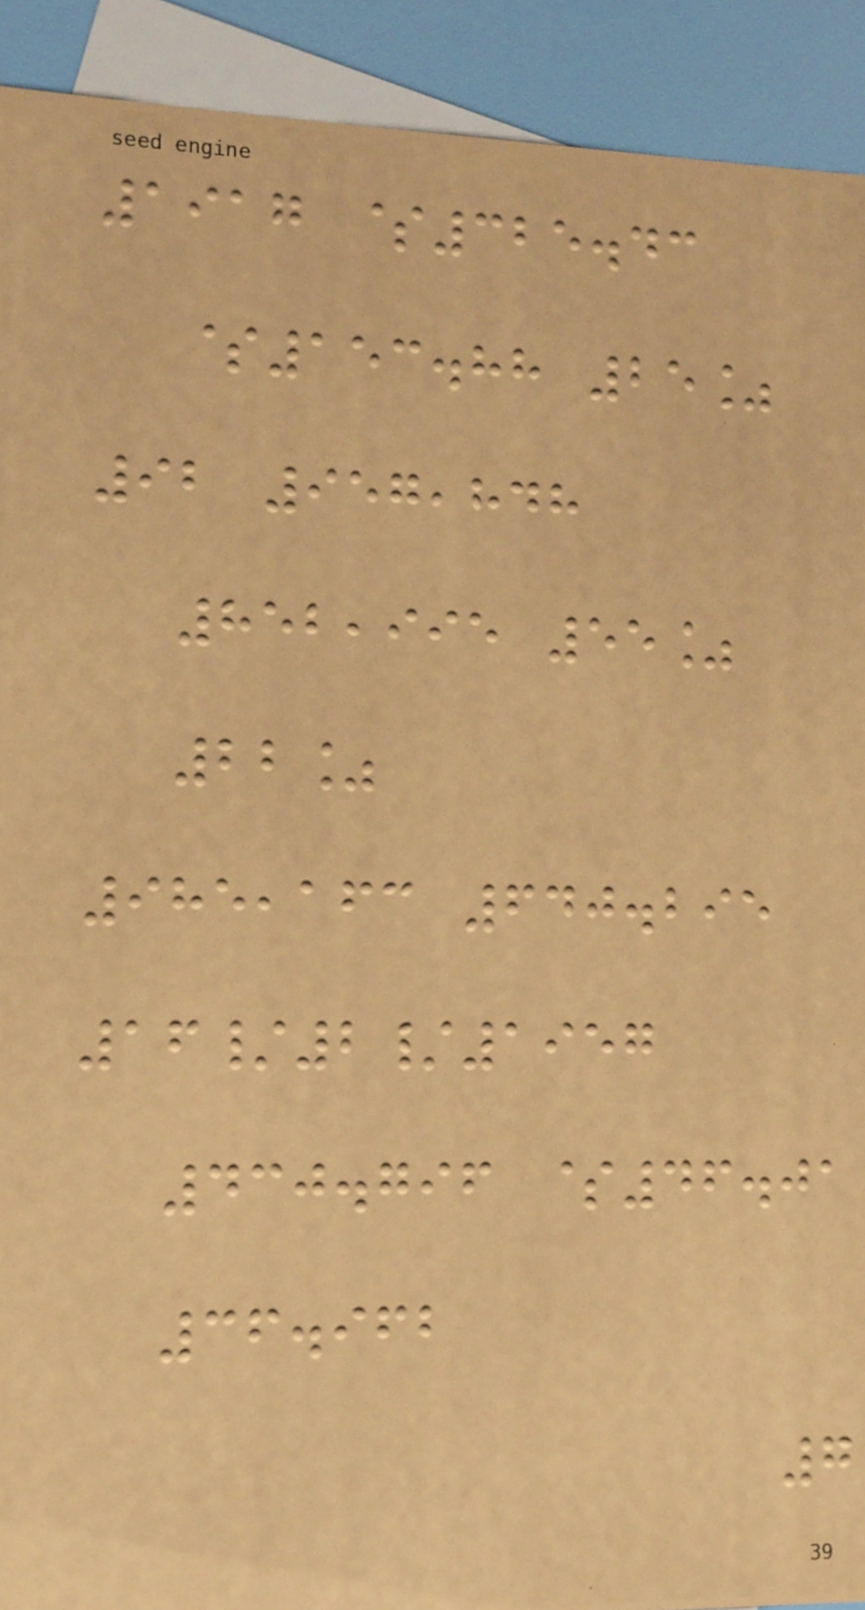1917 $325.43
$153.88 25%
92 957,848
852,995 55%
22%
985,163 640.295
16/2/1957
430.796 $46.01
36.962
7
